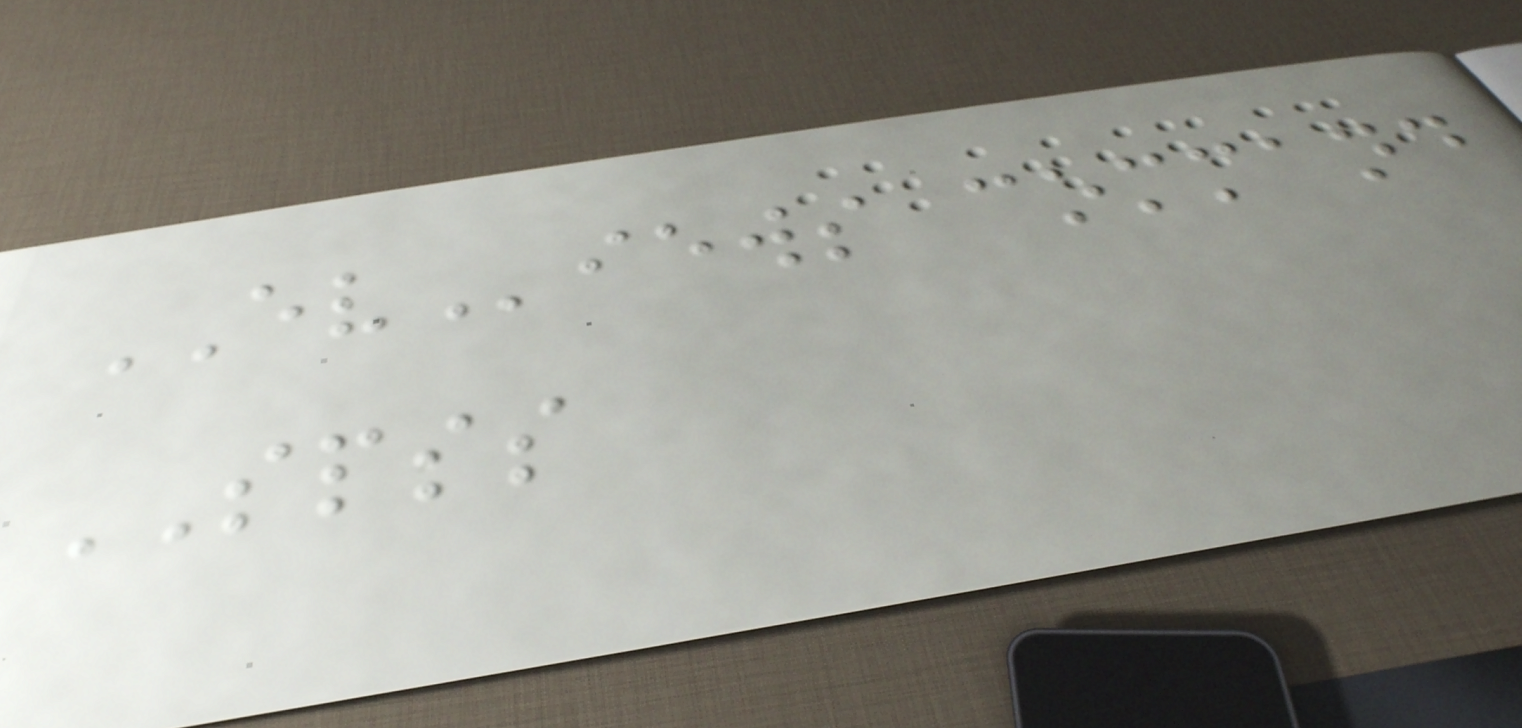EViews command
SPSS
